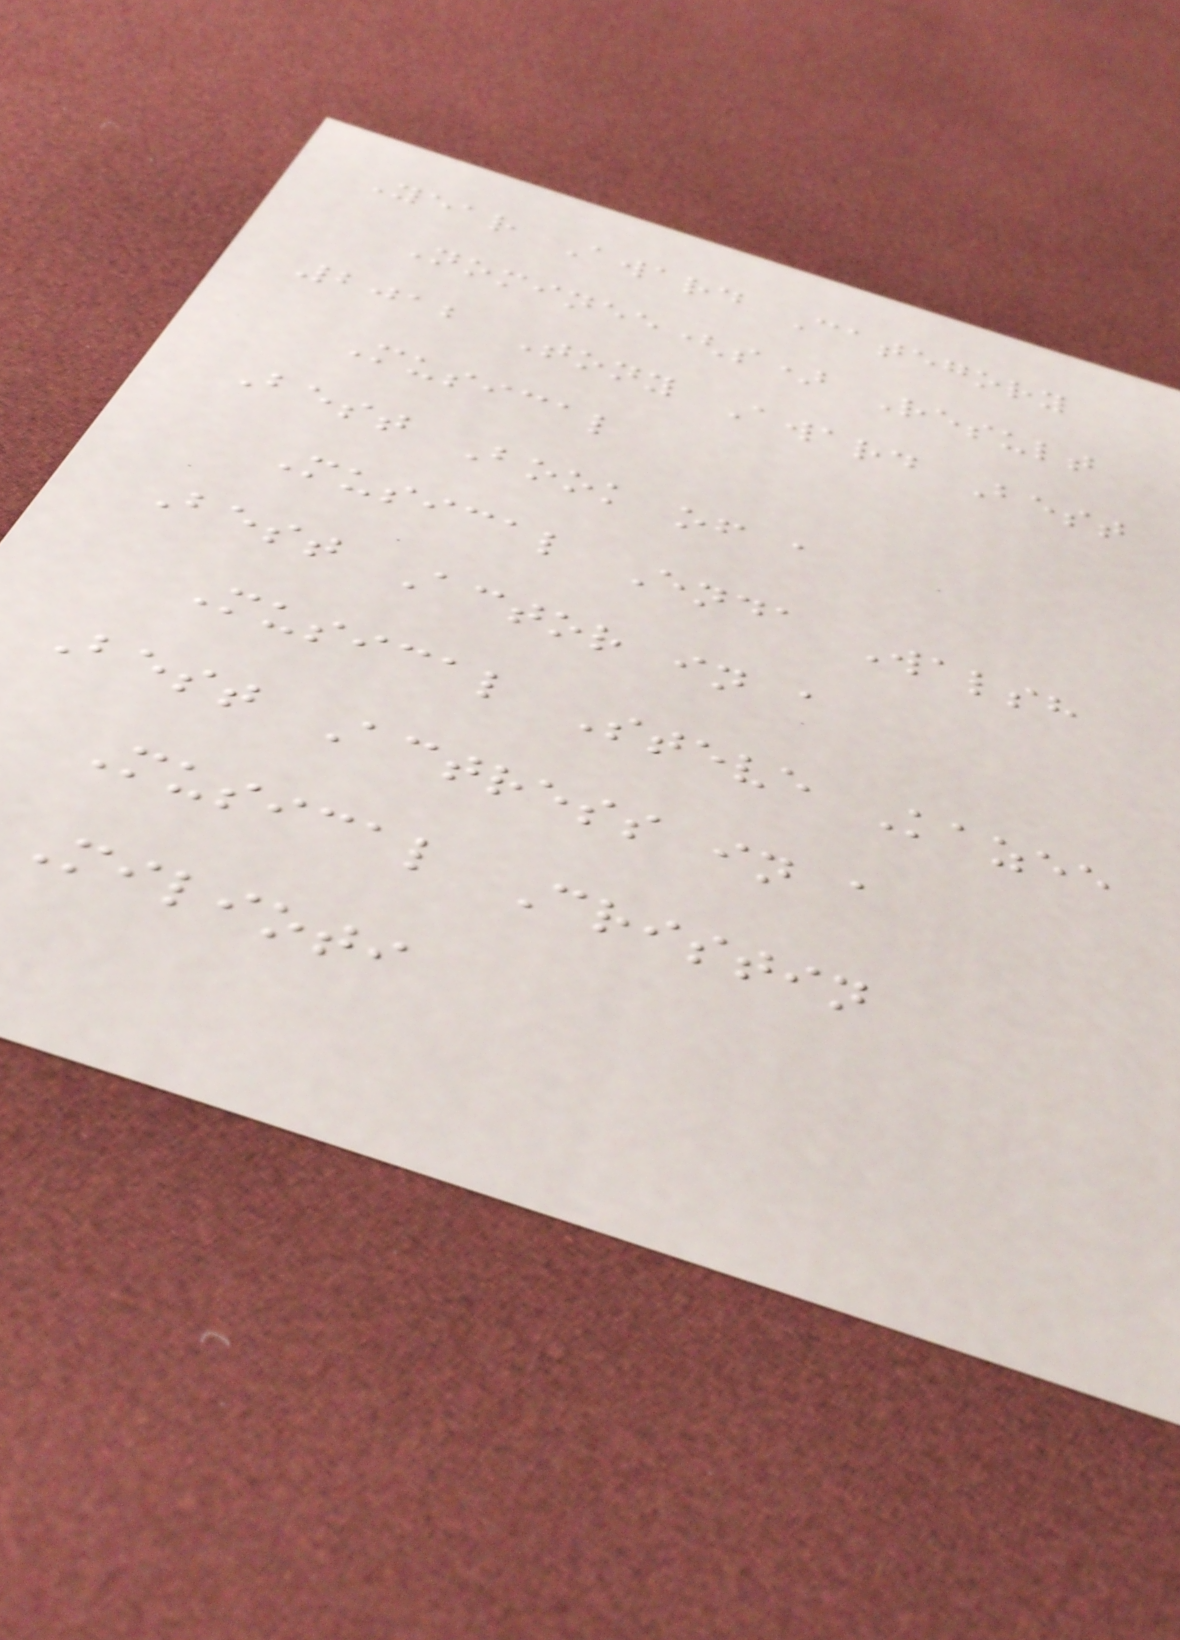Year Award Category
Nominee(s) Result
2012 Tony Award Best
Musical
Best Book of a
Musical Enda Walsh
Best Actor in a
Musical Steve Kazee
Best Actress in a
Musical Cristin
Milioti
